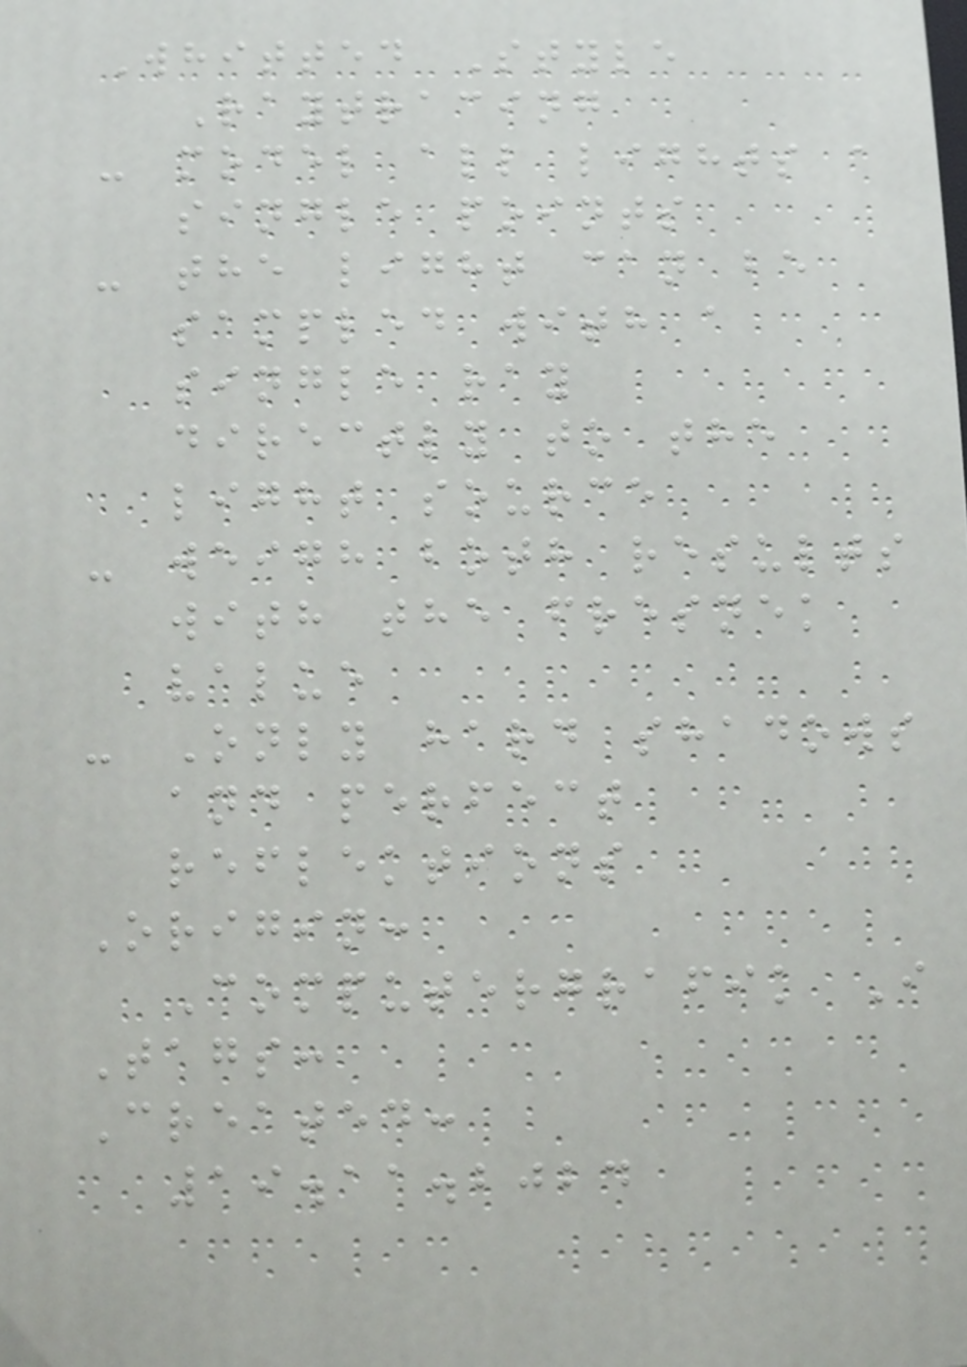Whitted Style
Raytracing
- model all lights a
single points
- the light can be
sampled with a
single ray
directly to the
light source
- weigh both results
with the fresnek
value
- Only hard shadows
and perfect
reflektions
Origin:
Computergrafik I
Tags:
Created:
19.11.2024
